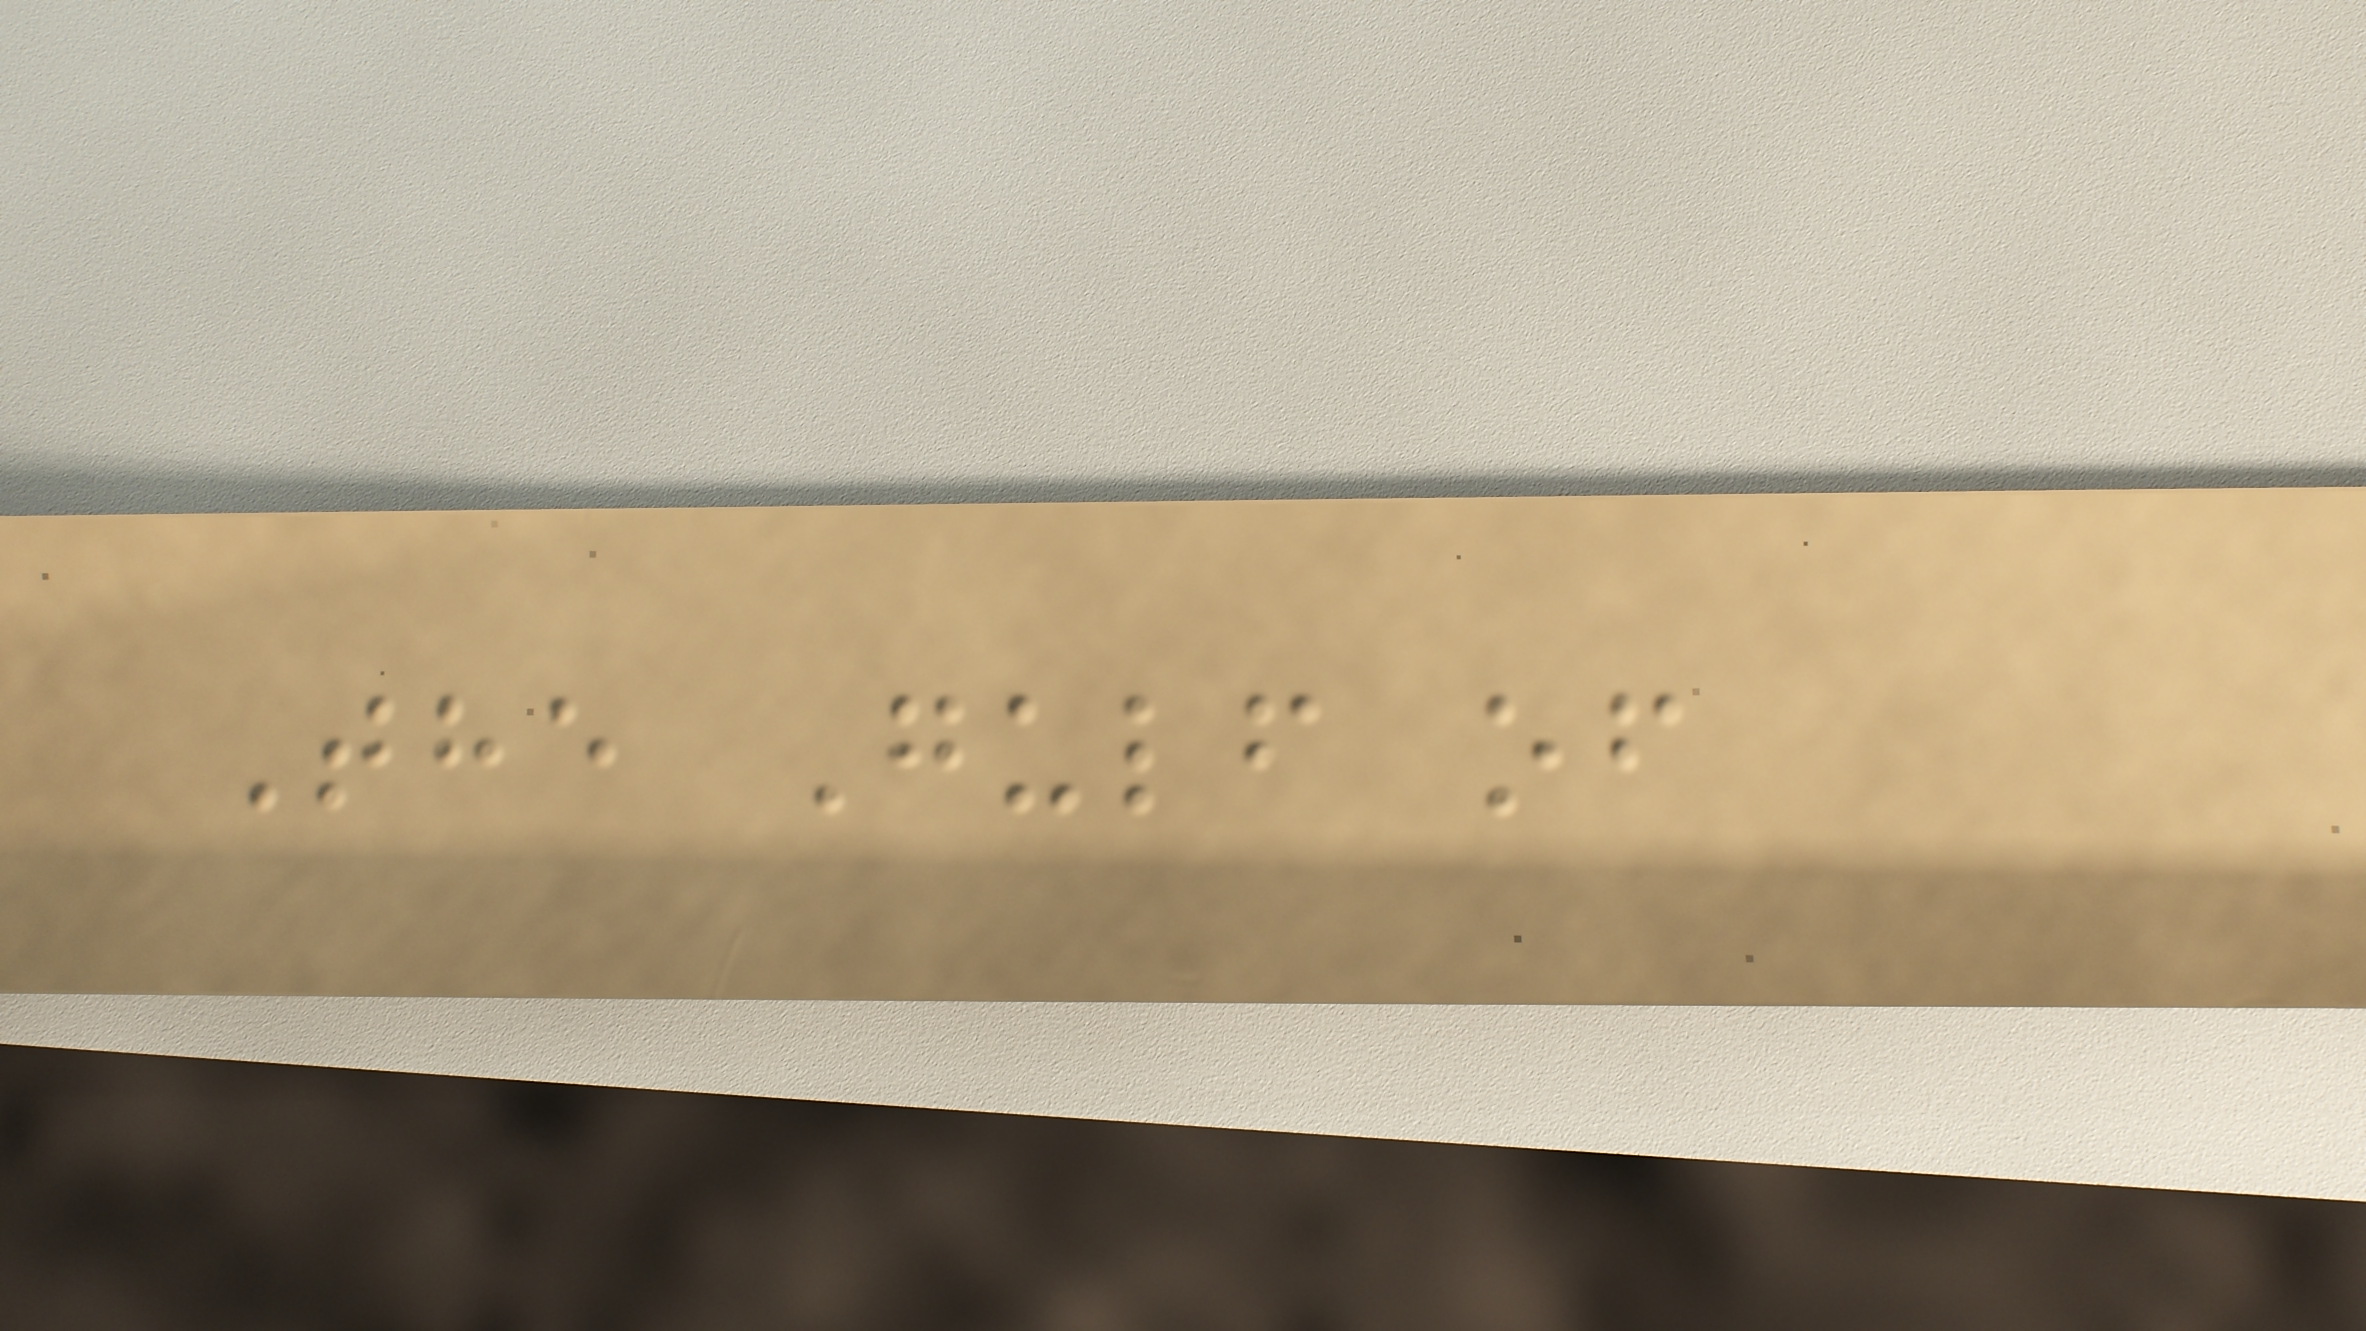The Gulf of
